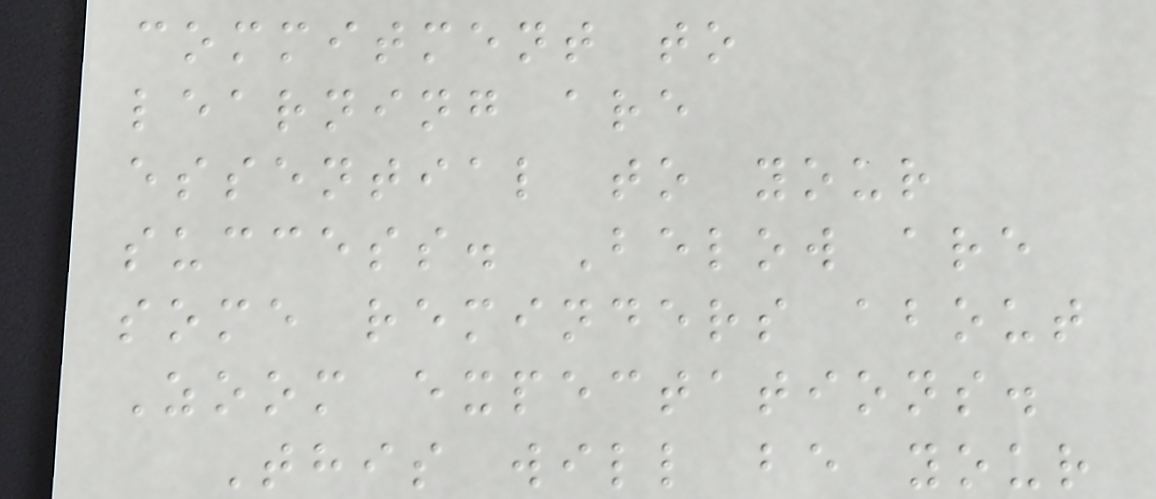commitment to
learning are
essential to your
success. Below are
some reminders about
Zoom expectations.
This will be your
